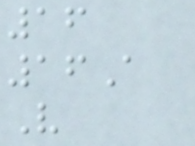16
16A
V
